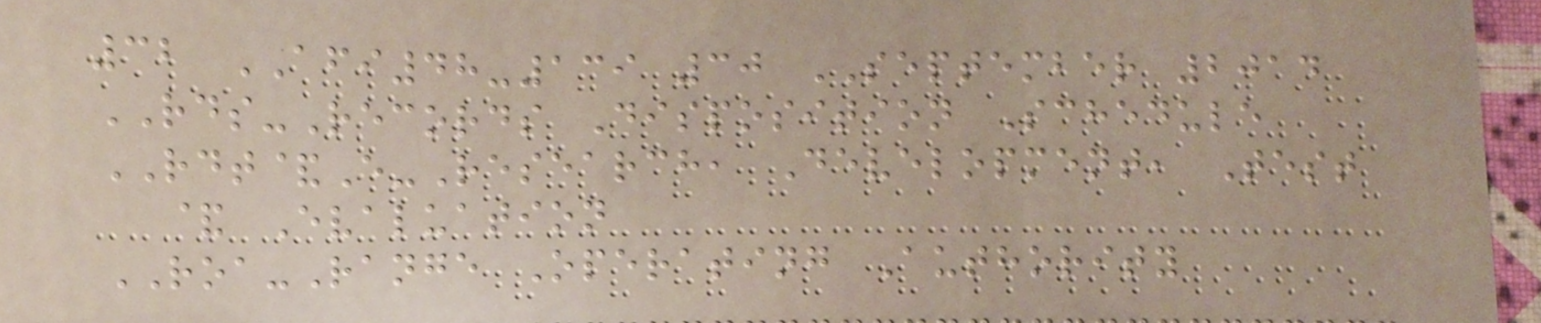32 AFI48-139 30 SEPTEMBER 2014
RDS-Records Disposition Schedule
RDT&E-Research, Development, Test
& Evaluation
ROA-Range Operating Authority
